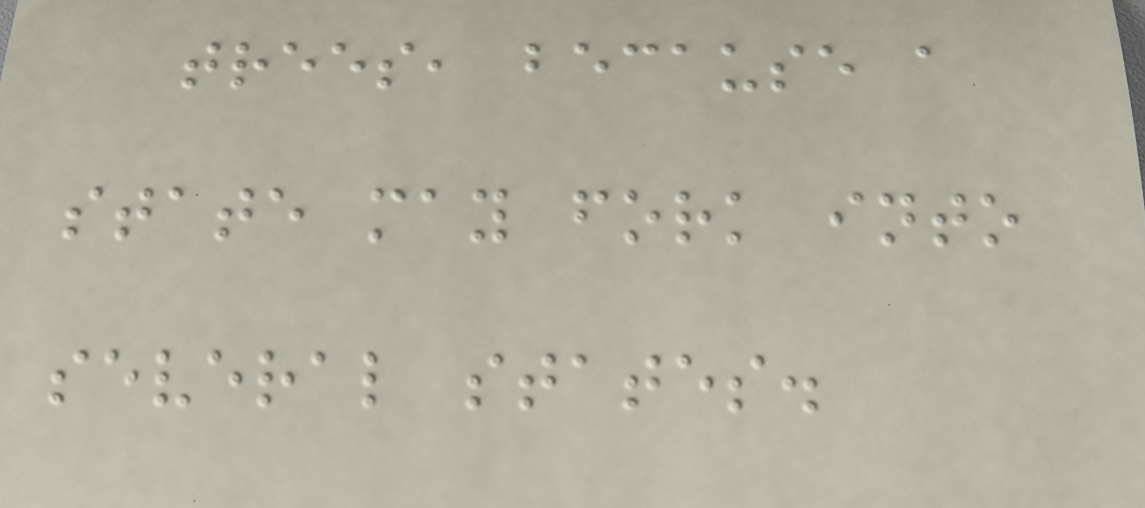trees, because a
state may fork into
several states.
